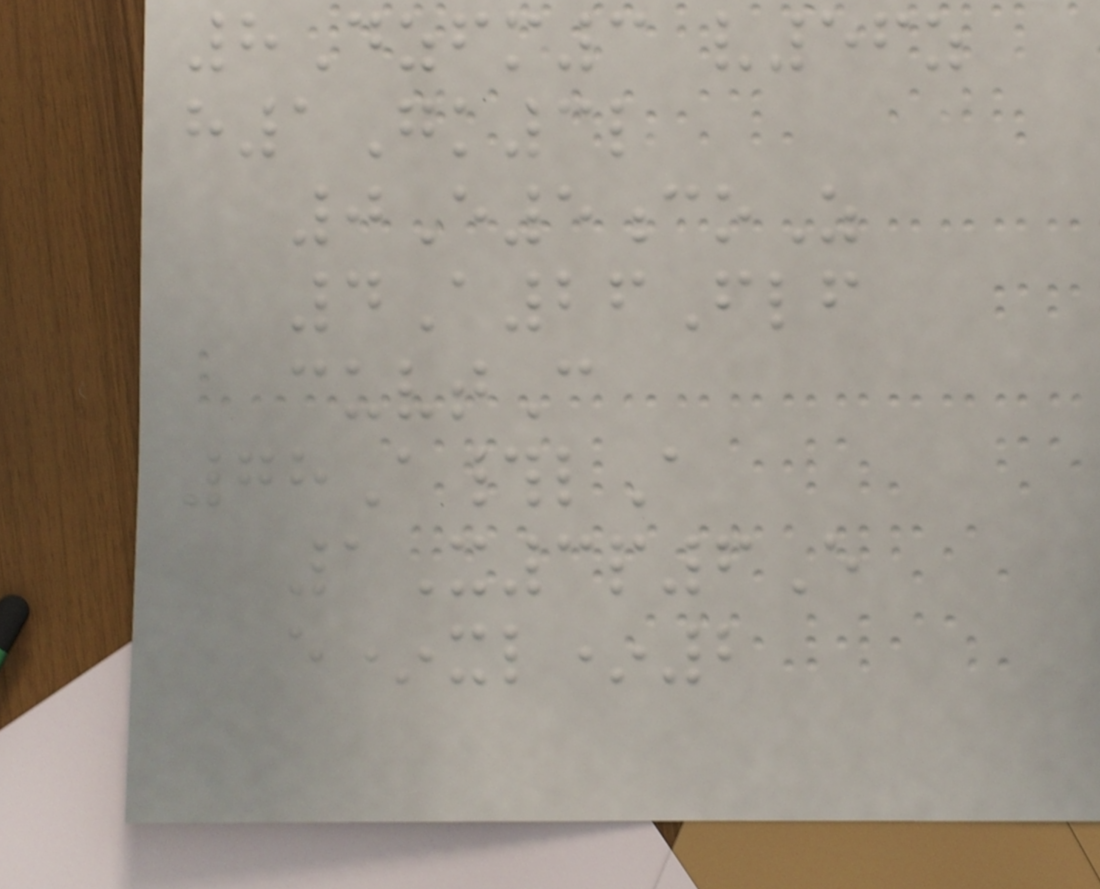8Dzfm3 v56z
h1Gk3l
0E5coZ
4A26Flf
cuvtC
78A#lA
1X3p6E
e*xl*2
